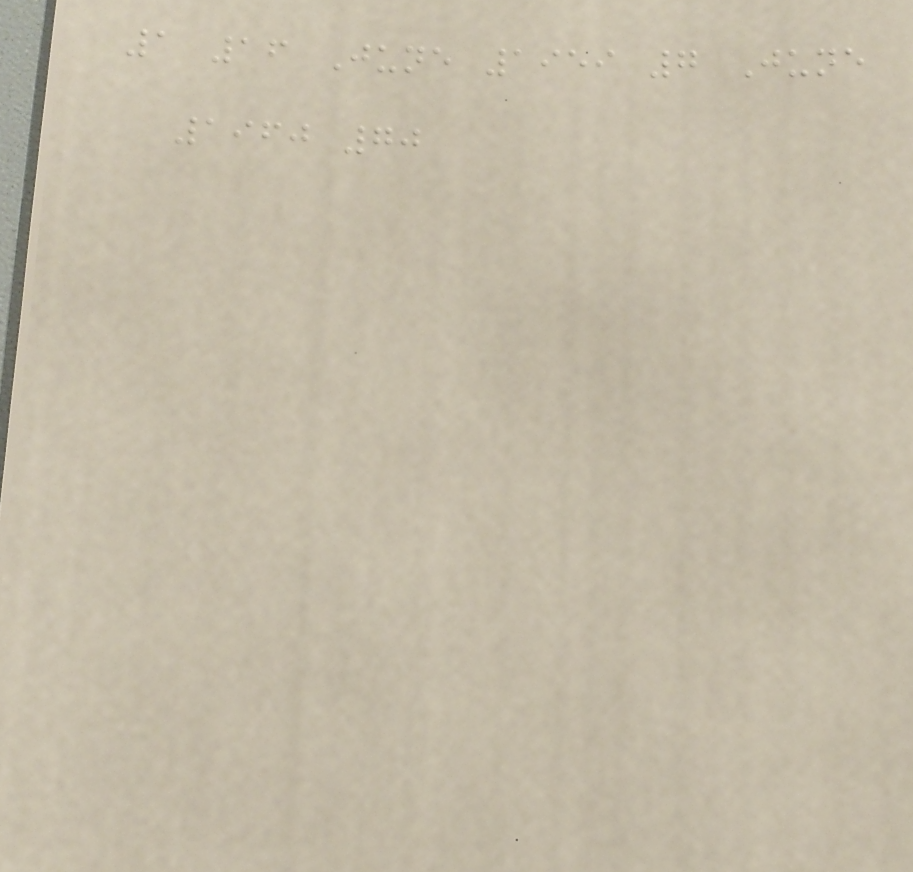1 16 June 1959 7 June
1960 70
